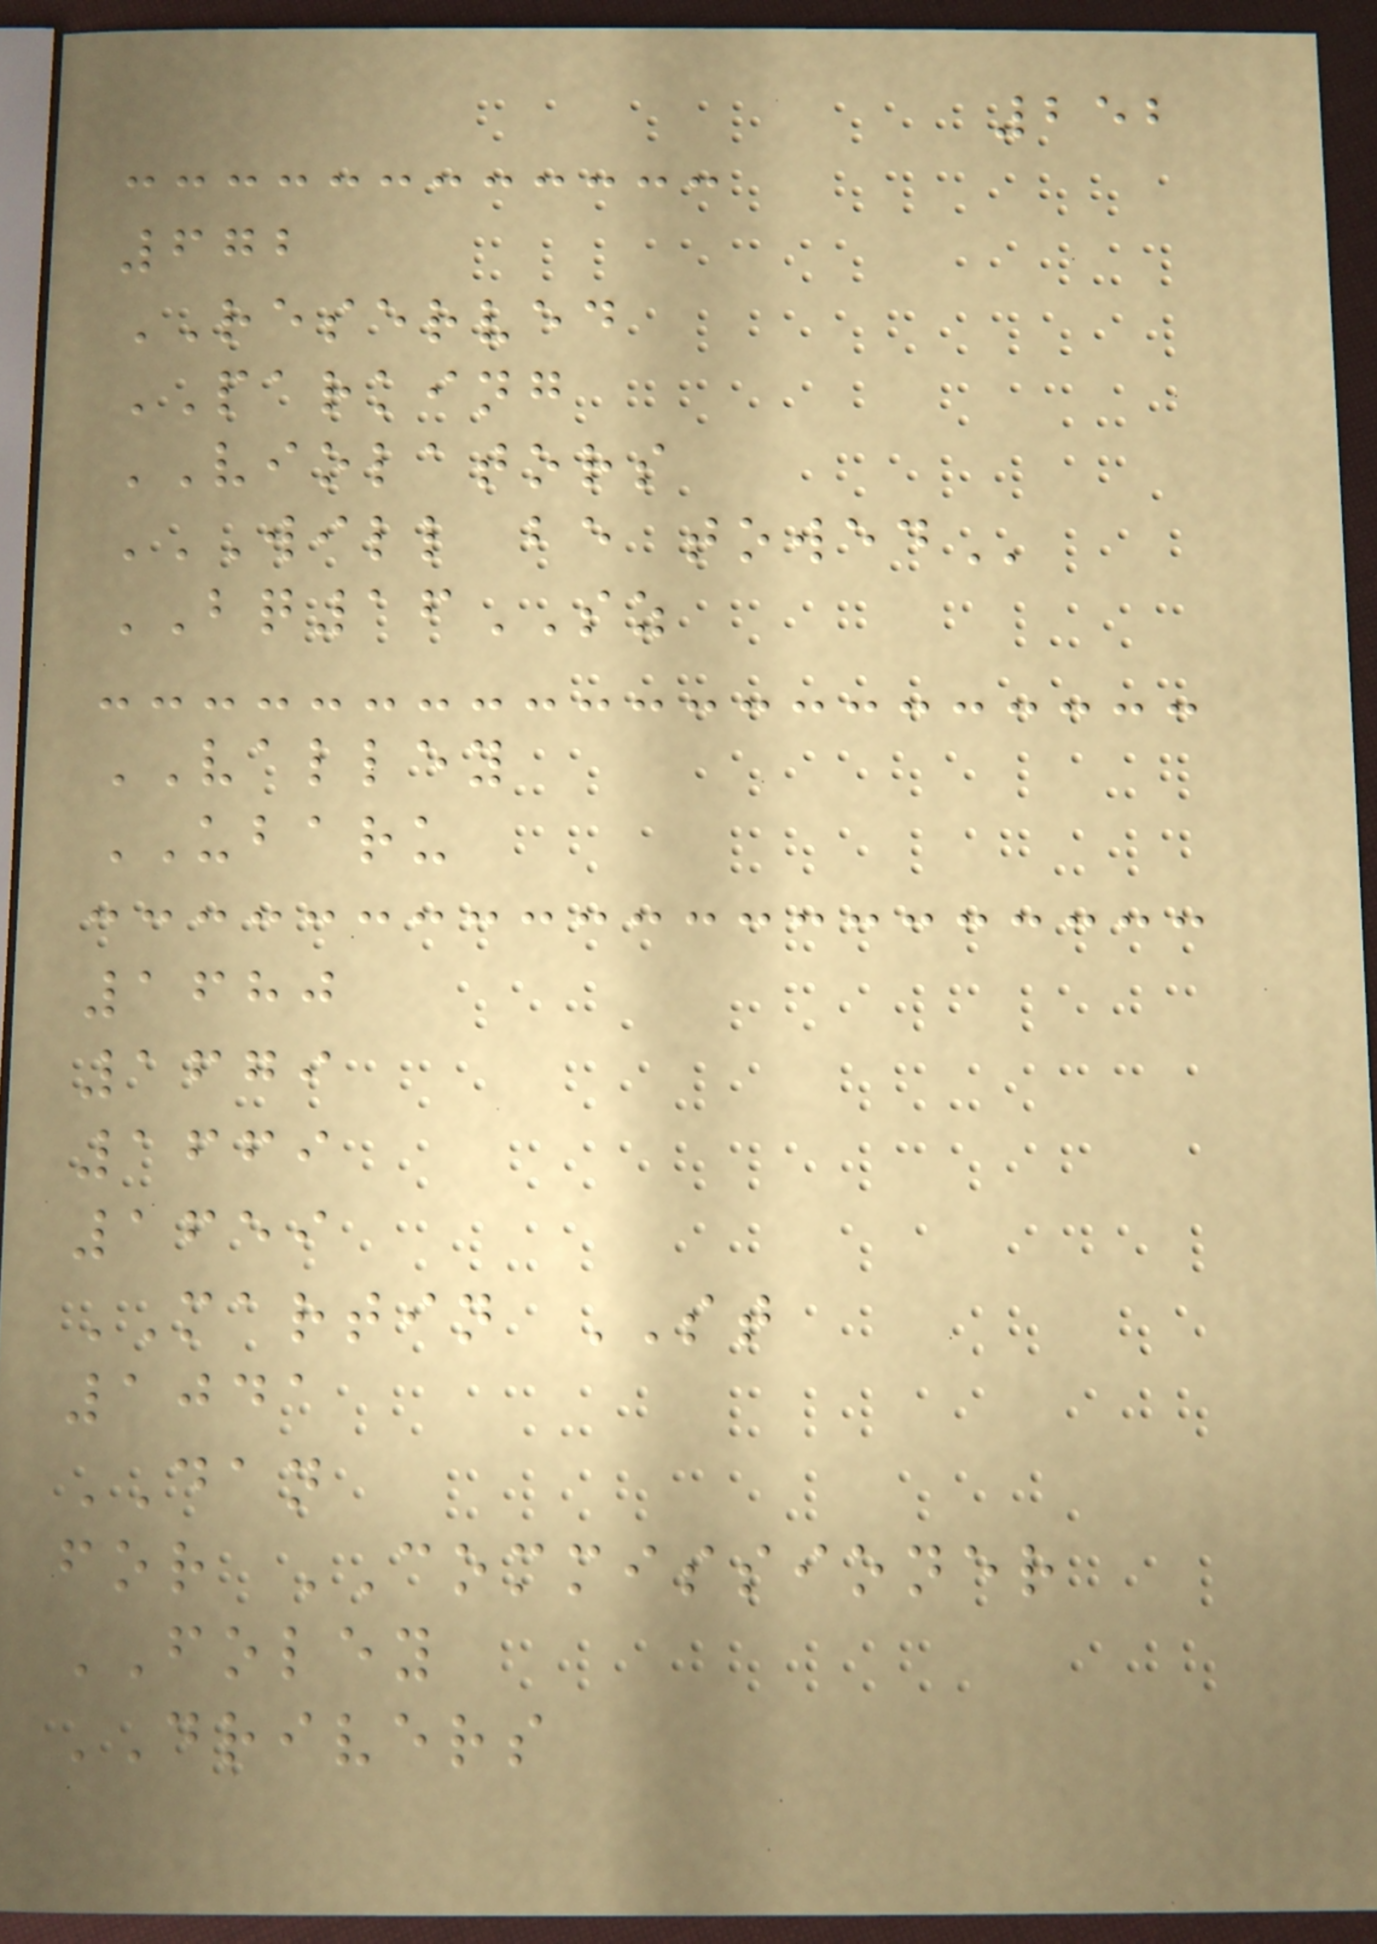252
672
RESERVED
PARKING
VIOLATORS
WILL BE TOWED
BQ16SZ
VALLEY
UBARU
1680
1679
1669
1659
MARTIN ST
1041
DAN
for COMMISSIONER
FOLEY
DRIVERS
